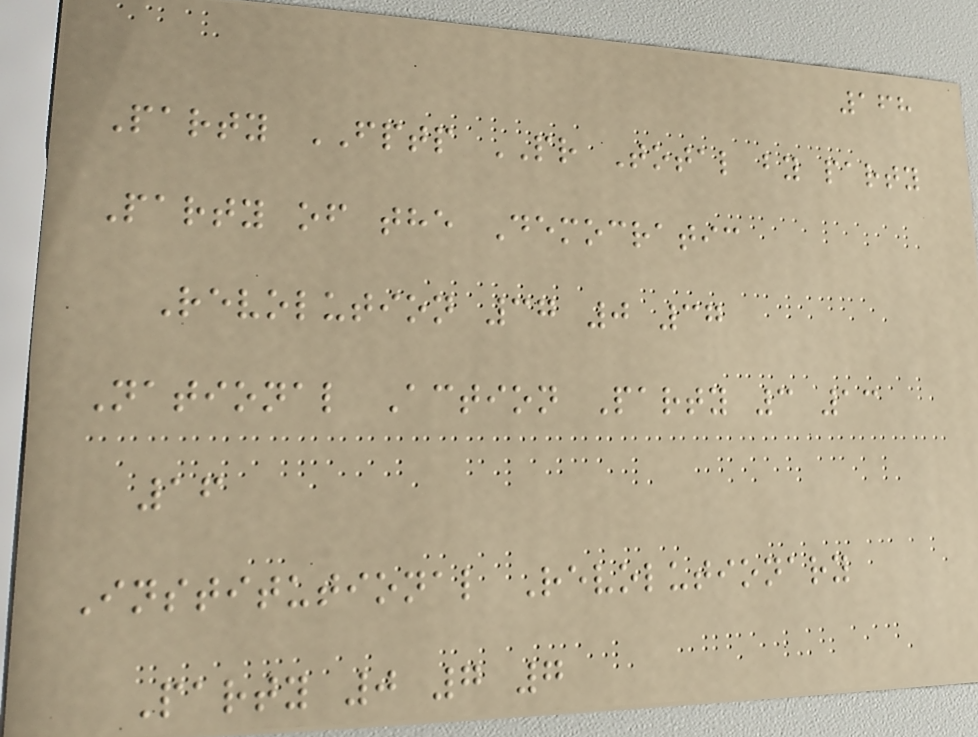168
Party FPTP PR Total by party
Party of the Democratic
Revolution 37 0 37
National Action Party 3 13
16
Institutional Revolutionary
Party 0 7 7
